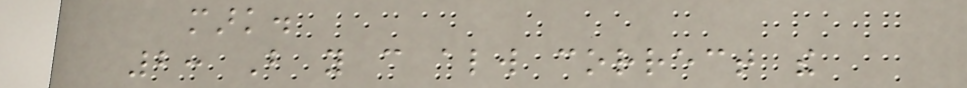mark.
2: But you can always correct the
